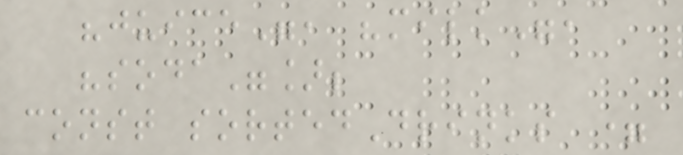"juice", "milk",
"soda"];
const sortedDrinks =
